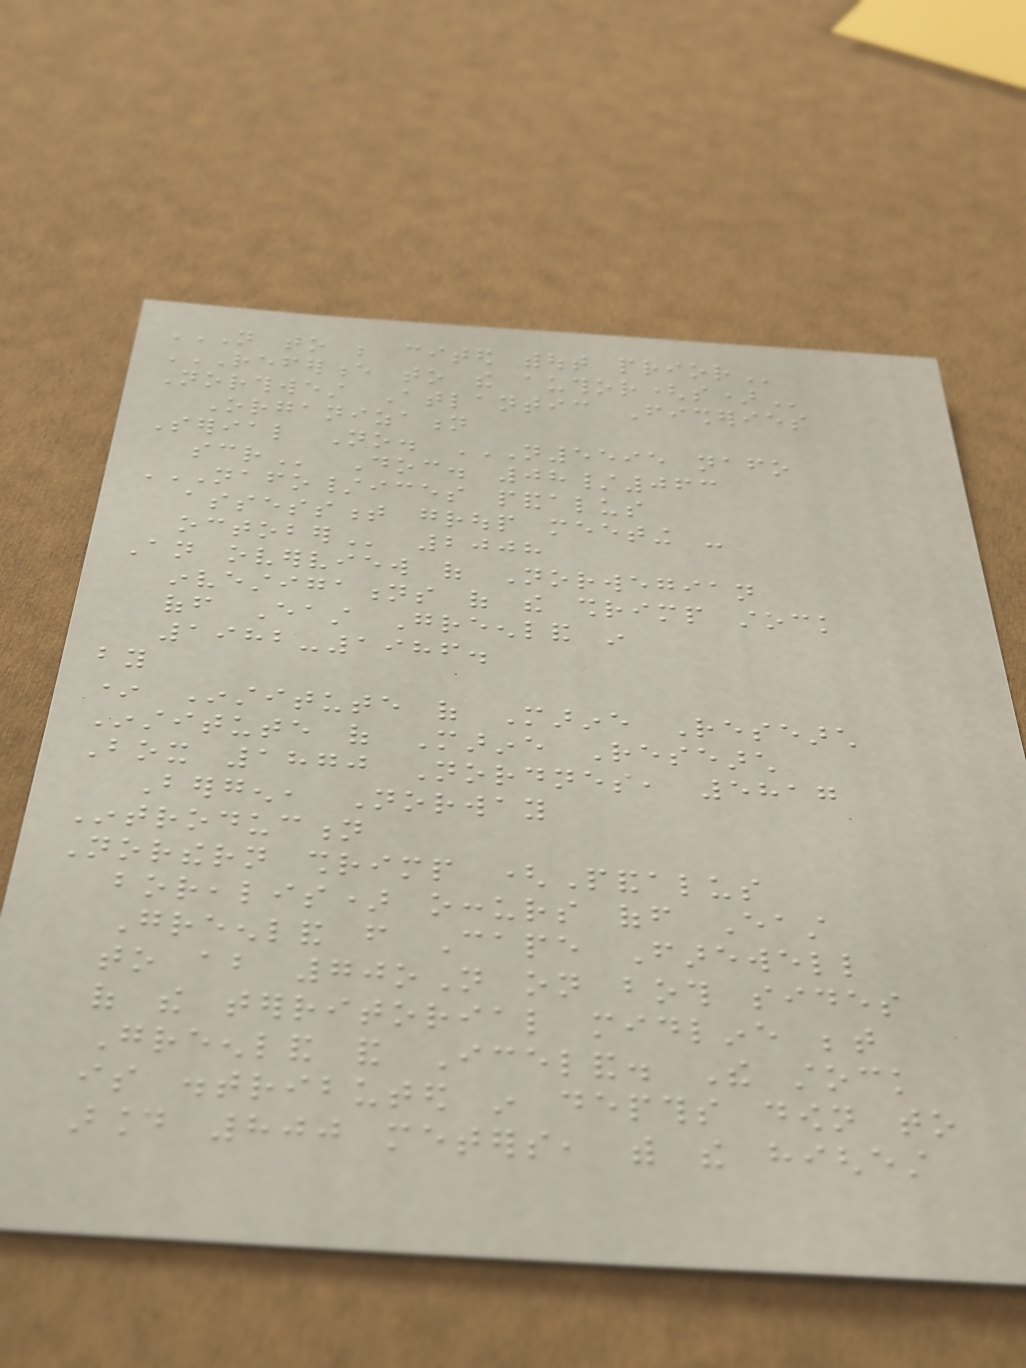NOT TO BE CITED WITHOUT PRIOR
REFERENCE TO THE AUTHOR(S)
Northwest Atlantic Fisheries
Organization
Serial No. N5595 NAFO
SCR Doc. 08/063
NAFO/ICES PANDALUS
ASSESSMENT GROUP MEETING -
OCTOBER 2008
An overview of Norwegian
investigations of the shrimp stock
off East Greenland in
1982-1986.
by
* Institute of Marine Research
Institute of Marine Research
Box 1870 Nordnes, 5817
Bergen, Norway
Introduction
Northern shrimp (Pandalus
borealis) occurs off East
Greenland from Cape Farewell
to about 70oN on both sides
of the territorial midline between
Greenland and Iceland. The stock
is distributed in depths down to
around 800 meters, with the highest
